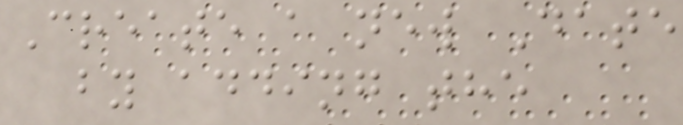Create a new Date
by adding the
